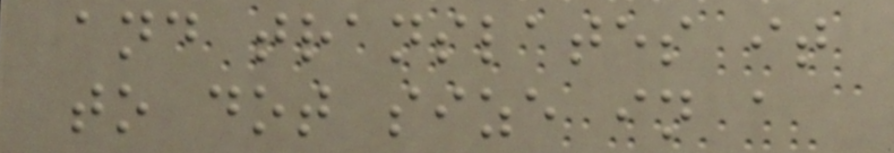and translates it
to dot size in a
